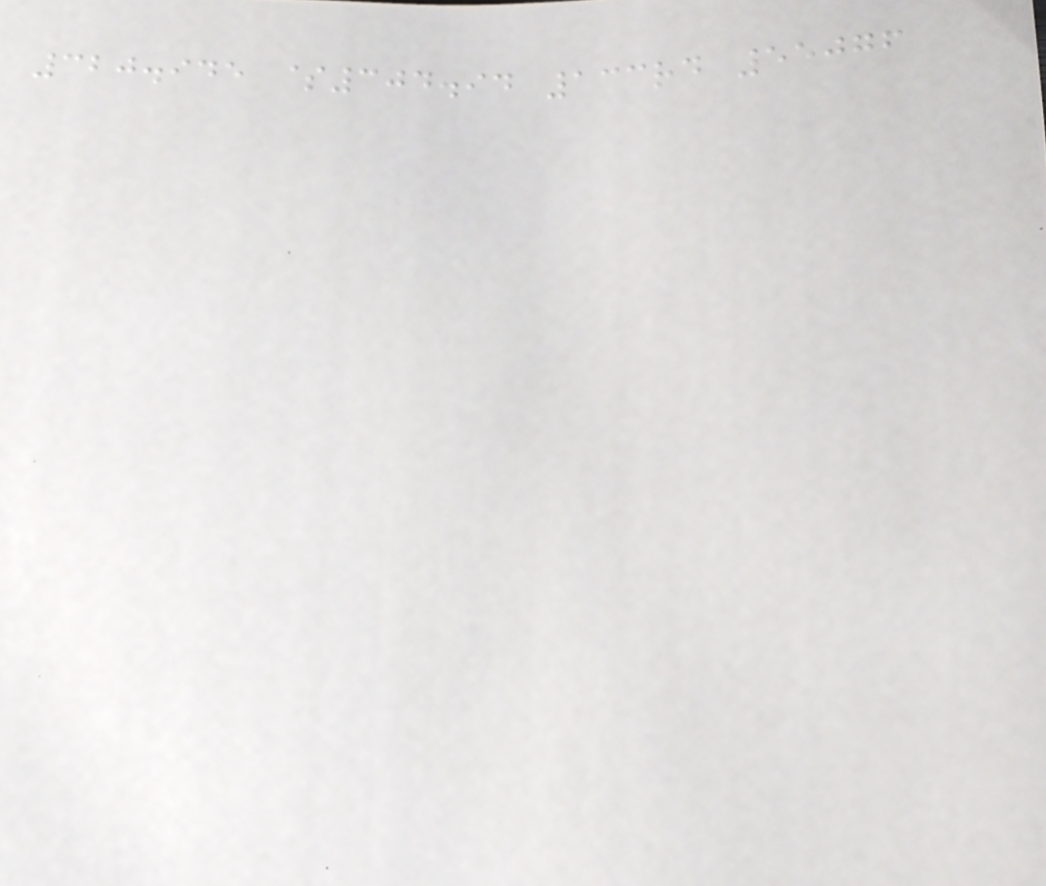320.945 $304.94 133rd 55076
